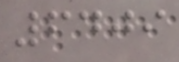6409
